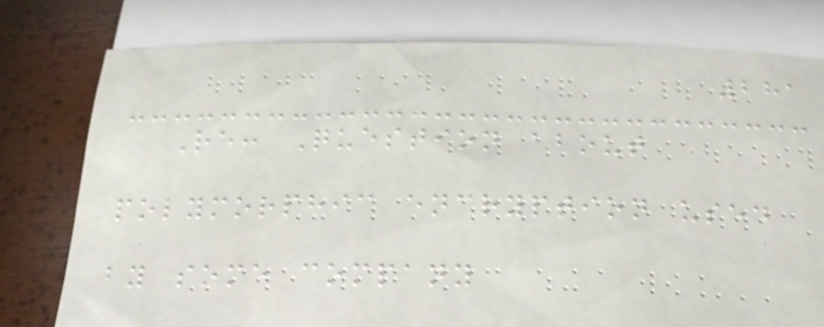281
Re: Question about
polymorphic encryption used
by some company
